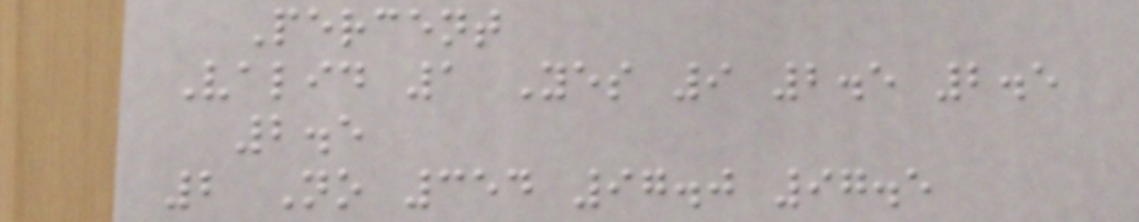Percent
Valid 1 Yes 9 2.5 2.5
2.5
2 No 354 97.0 97.5
